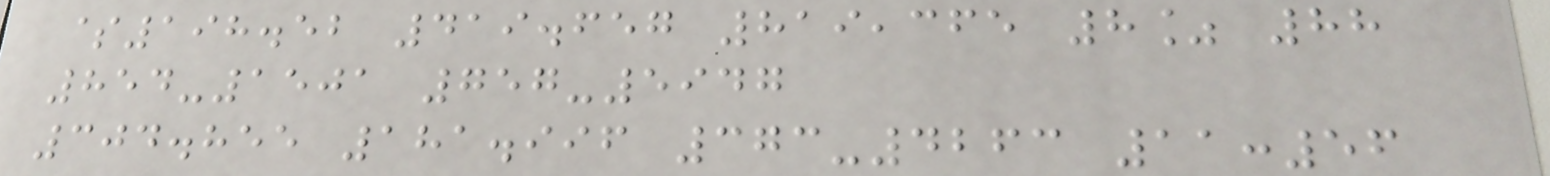$198.52 419.657 819,365 8% 88
854-1501 757-5947
304.855 181.996 373-4263 11:56
